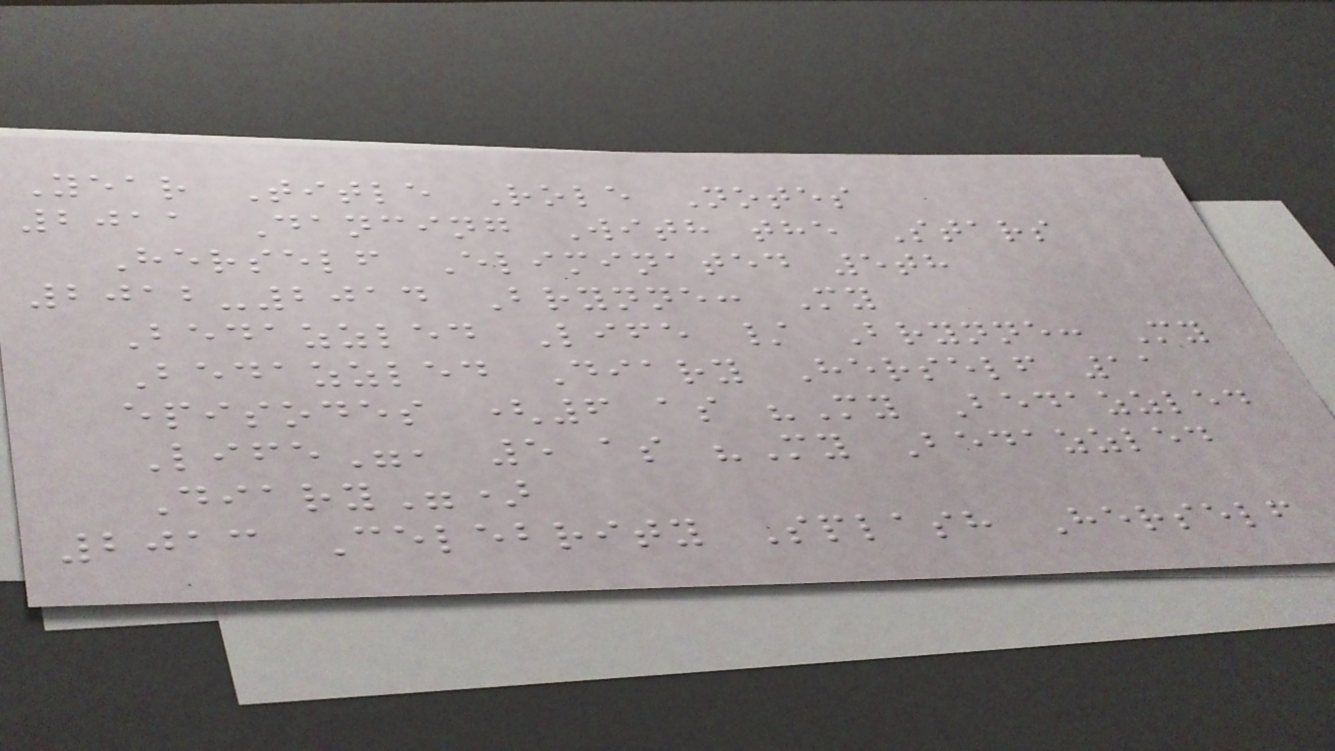Year Title Role Notes
2011 Dancing With the Stars
Herself Eliminated 5th
2012-2014 Brynne: My
Bedazzled Life / Brynne: My
Bedazzled Diary Herself 11
episodes (6 as "My Bedazzled
Life", 5 as "My Bedazzled
Diary")
2013 Celebrity Splash Herself
